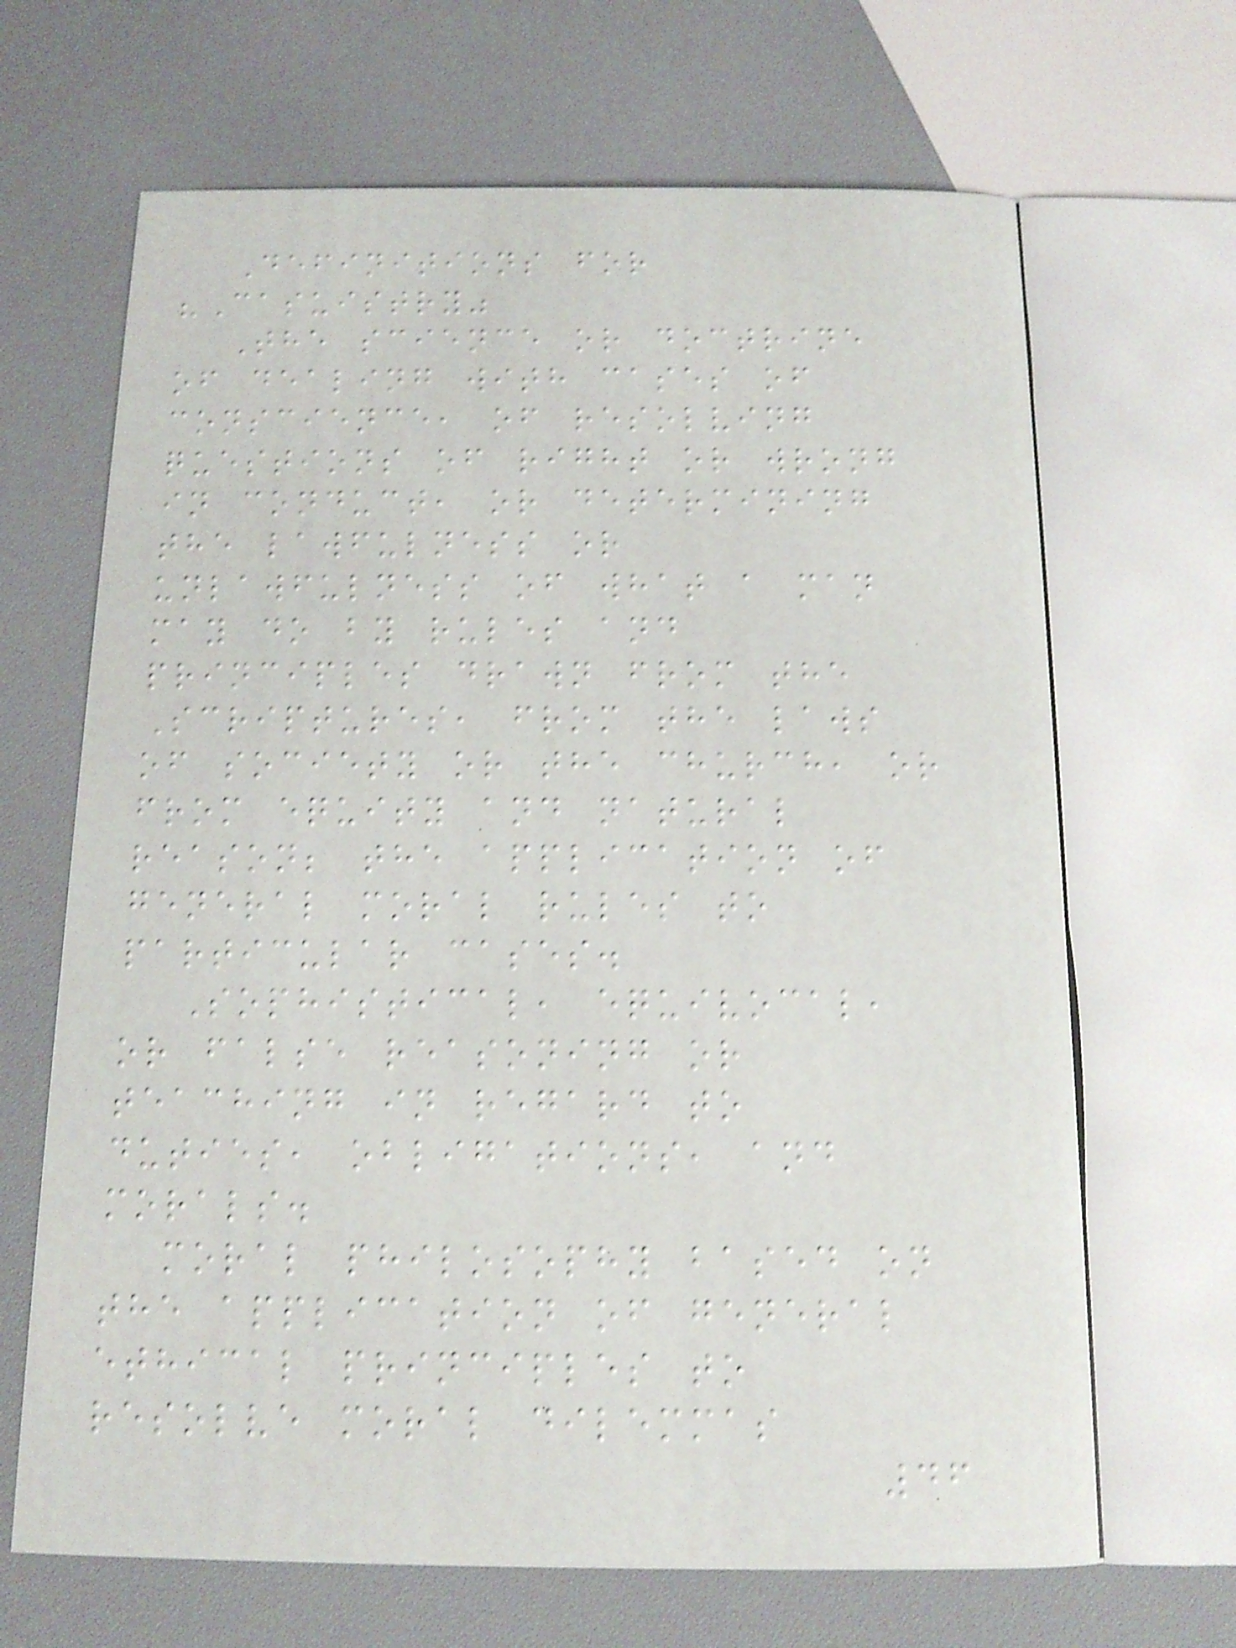Definitions for
"Casuistry"
The science or doctrine
of dealing with cases of
conscience, of resolving
questions of right or wrong
in conduct, or determining
the lawfulness or
unlawfulness of what a man
may do by rules and
principles drawn from the
Scriptures, from the laws
of society or the church, or
from equity and natural
reason; the application of
general moral rules to
particular cases.
Sophistical, equivocal,
or false reasoning or
teaching in regard to
duties, obligations, and
morals.
moral philosophy based on
the application of general
ethical principles to
resolve moral dilemmas
46
